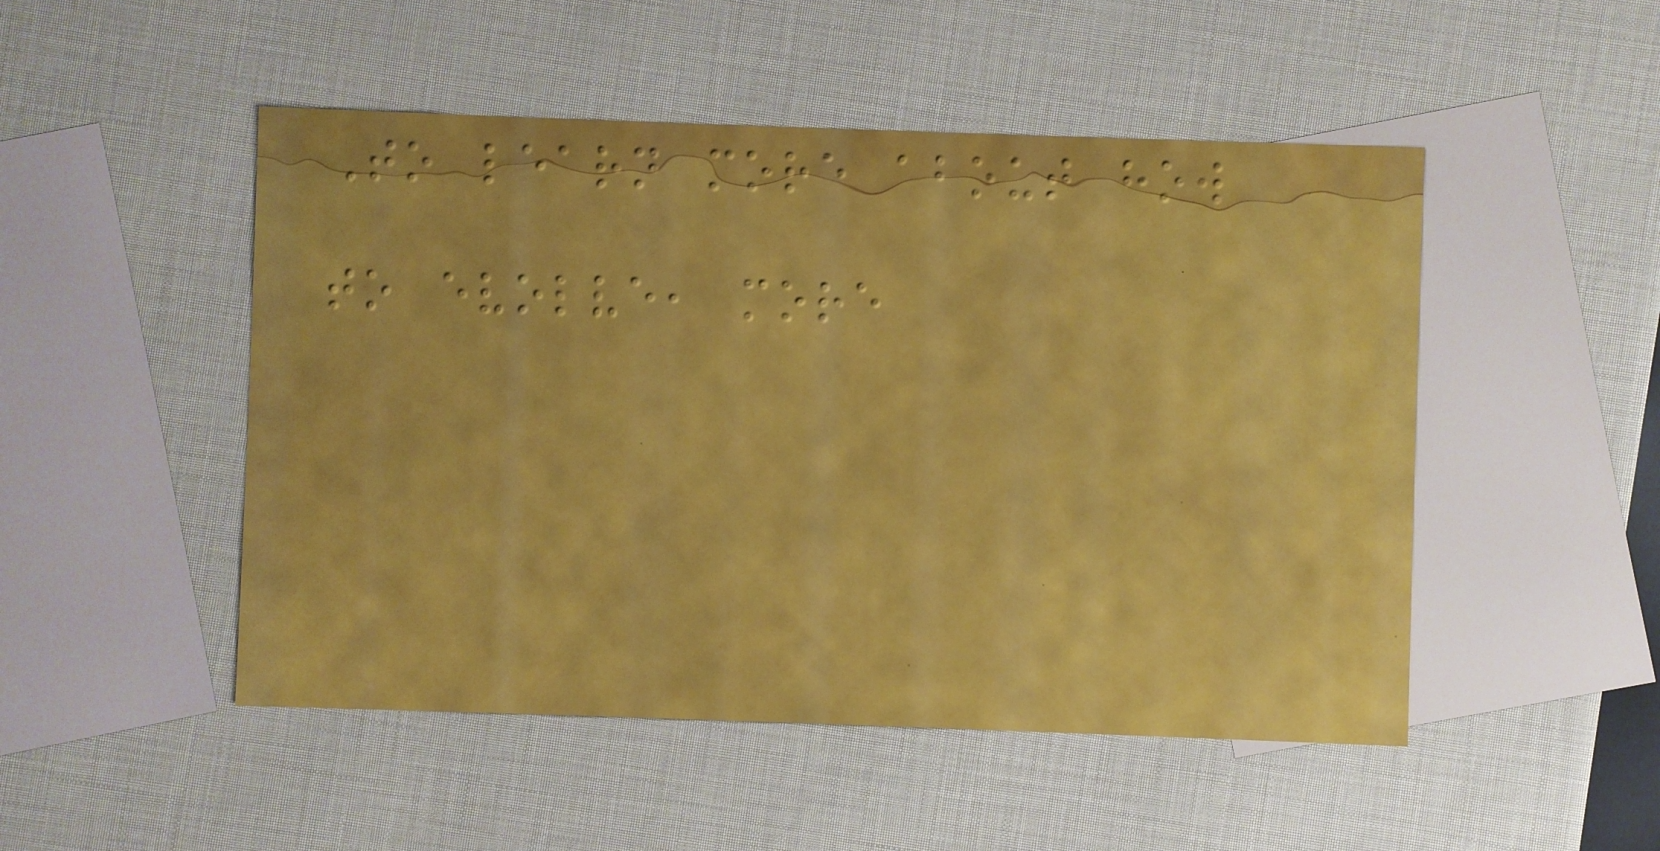To learn more about how
to evolve, more
